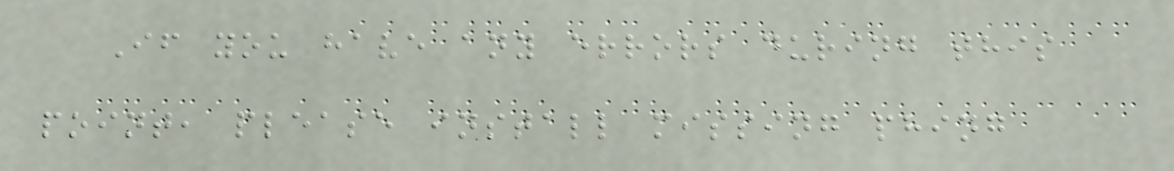If you have any errors during this
point, please install missing phing
